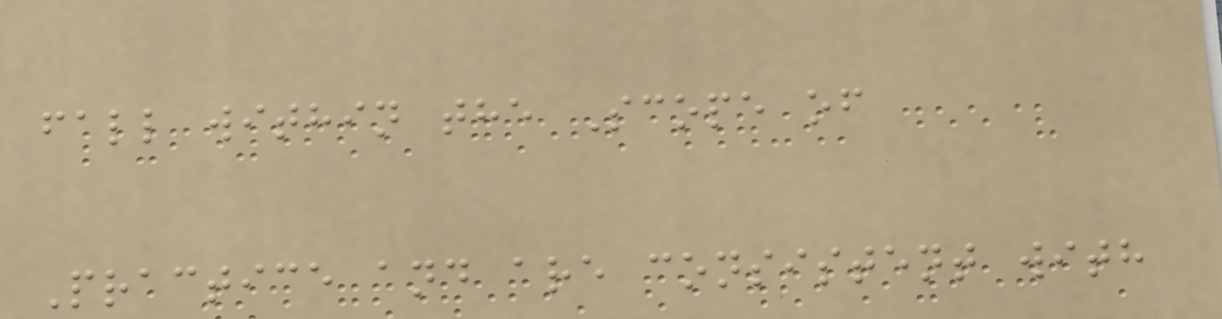fall within the Scope of
Practice and are consistent with
